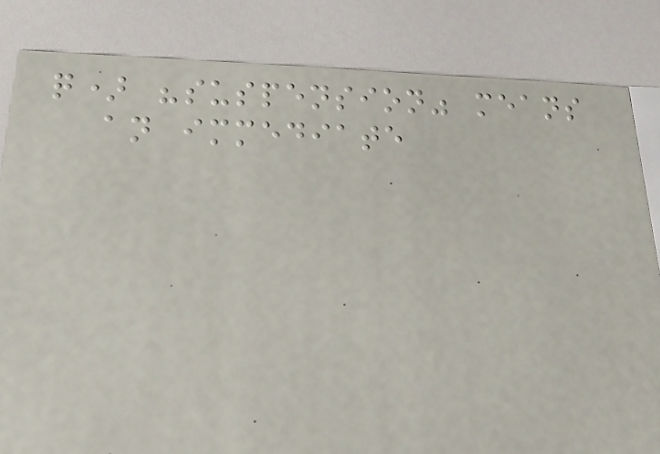q) "suspension" means
an immediate
